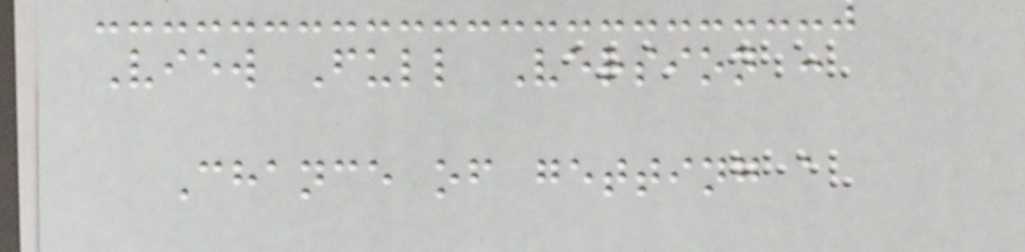View Full Version :
Chance of getting a
